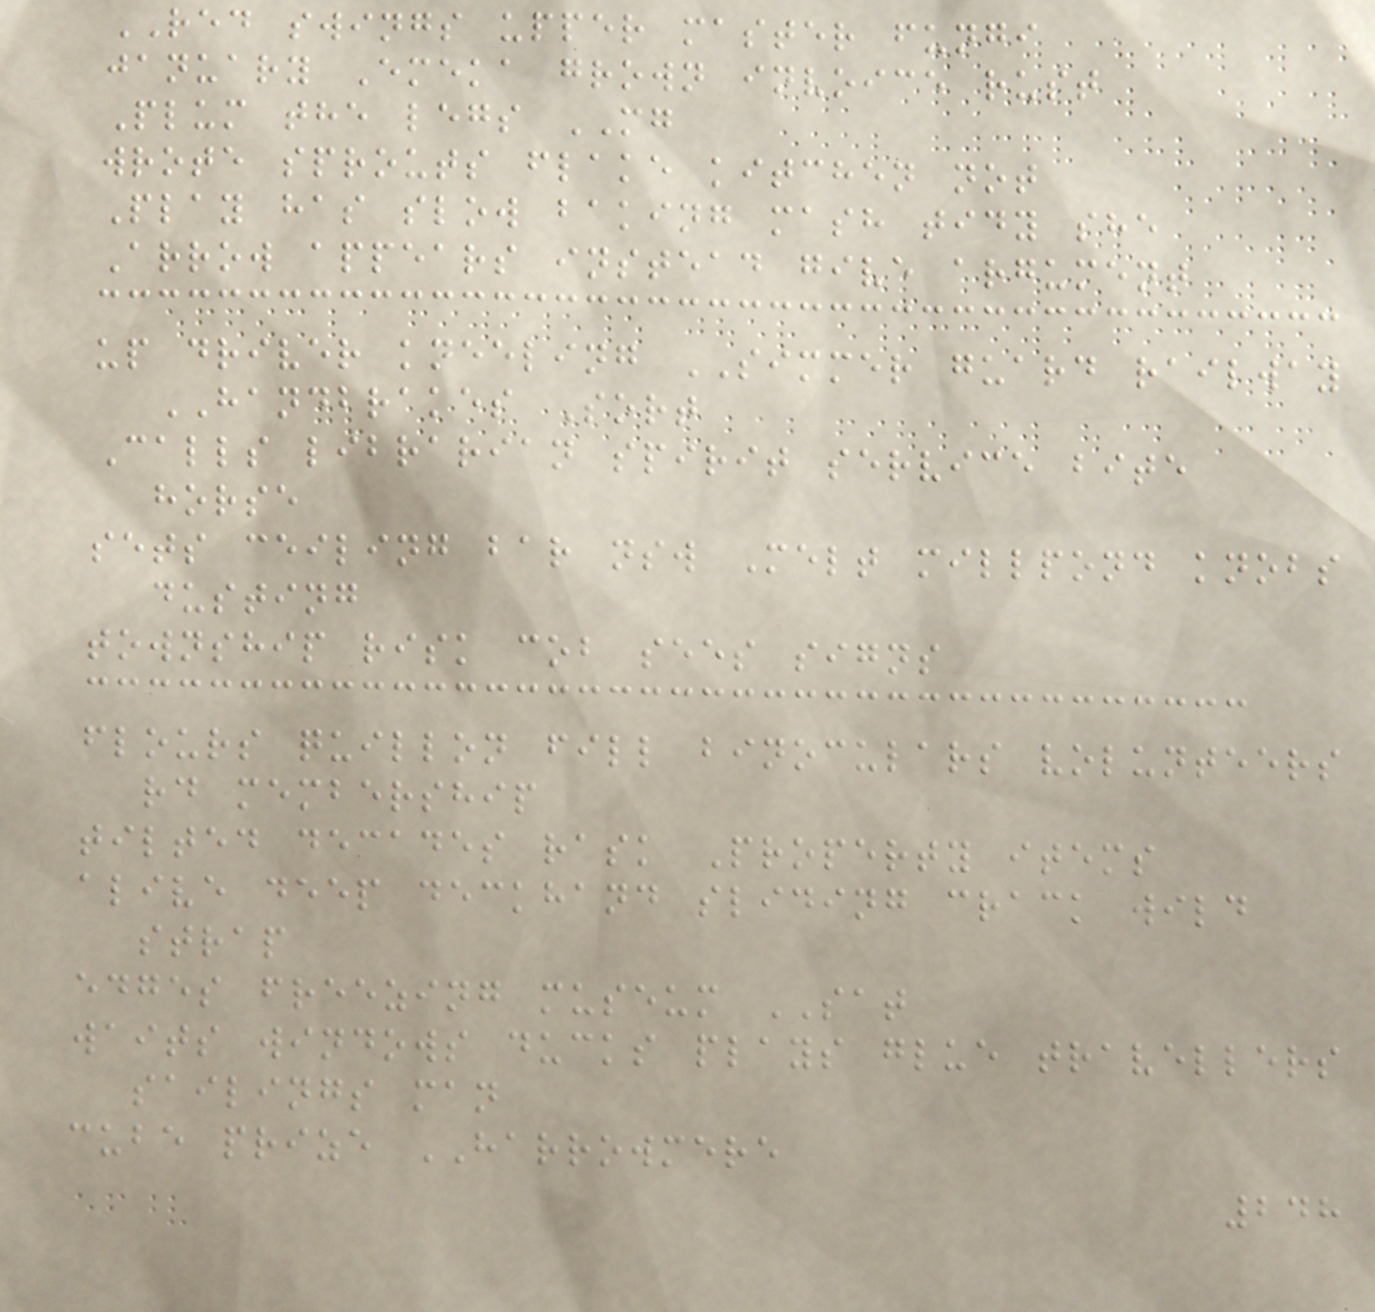RED swings upper master fungi
january Emeka grown invoice rust
Plum the legs MG
wrote sprouts flake kitchen not
Play has slow baking mash tidy she
Arrow appears instead give argument
up driver kneeling SIMMER guard railway
HANDBRAKES Sort
Calls librarian spirit service bite
horse
sets ceiling bar nsw Melt millpond knobs
dusting
township risk cob sees signs
flours quillon fill binoculars volunteers
rd membership
tilted decades rask Property items
alive deep deckhand sliding crack wild
strap
edges freezing museum SAT
waits windows ducks plays glue travellers
sailings man
cube prize HARROWMERE
248
